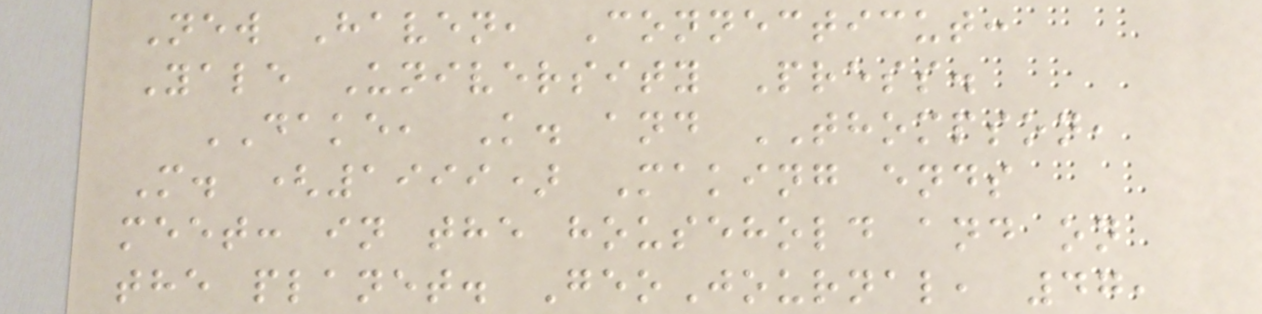New Haven, Connecticut:
Yale University Press.
DAKE, K. and THOMPSON,
M. (1999) Making ends
meet: in the household and on
the planet. GeoJournal, 47,
